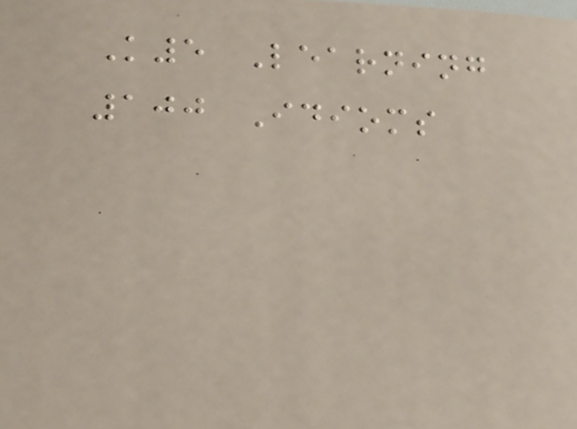K5 Learning
100 Idioms
